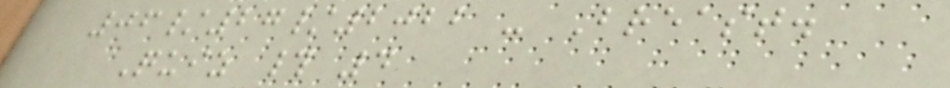06/27/2022 - Breast.
Quiz # 4
